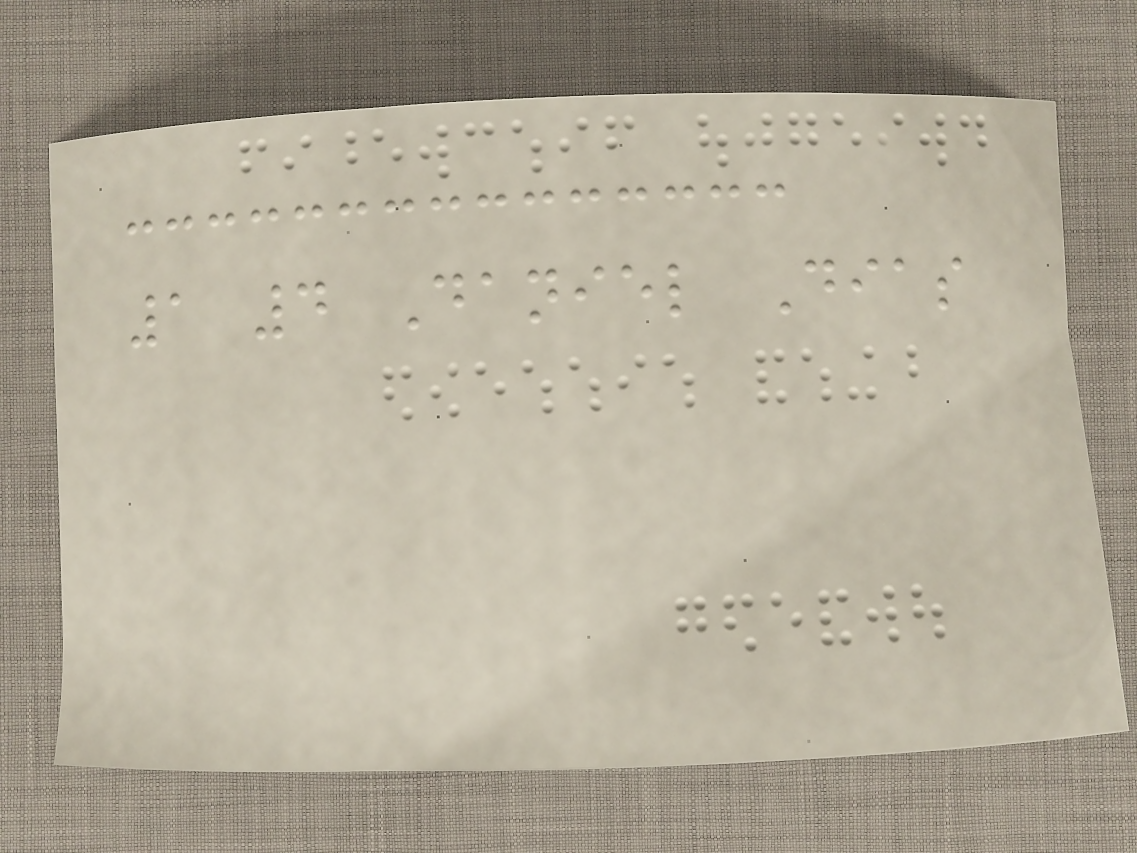1 4 Daniel Dias
